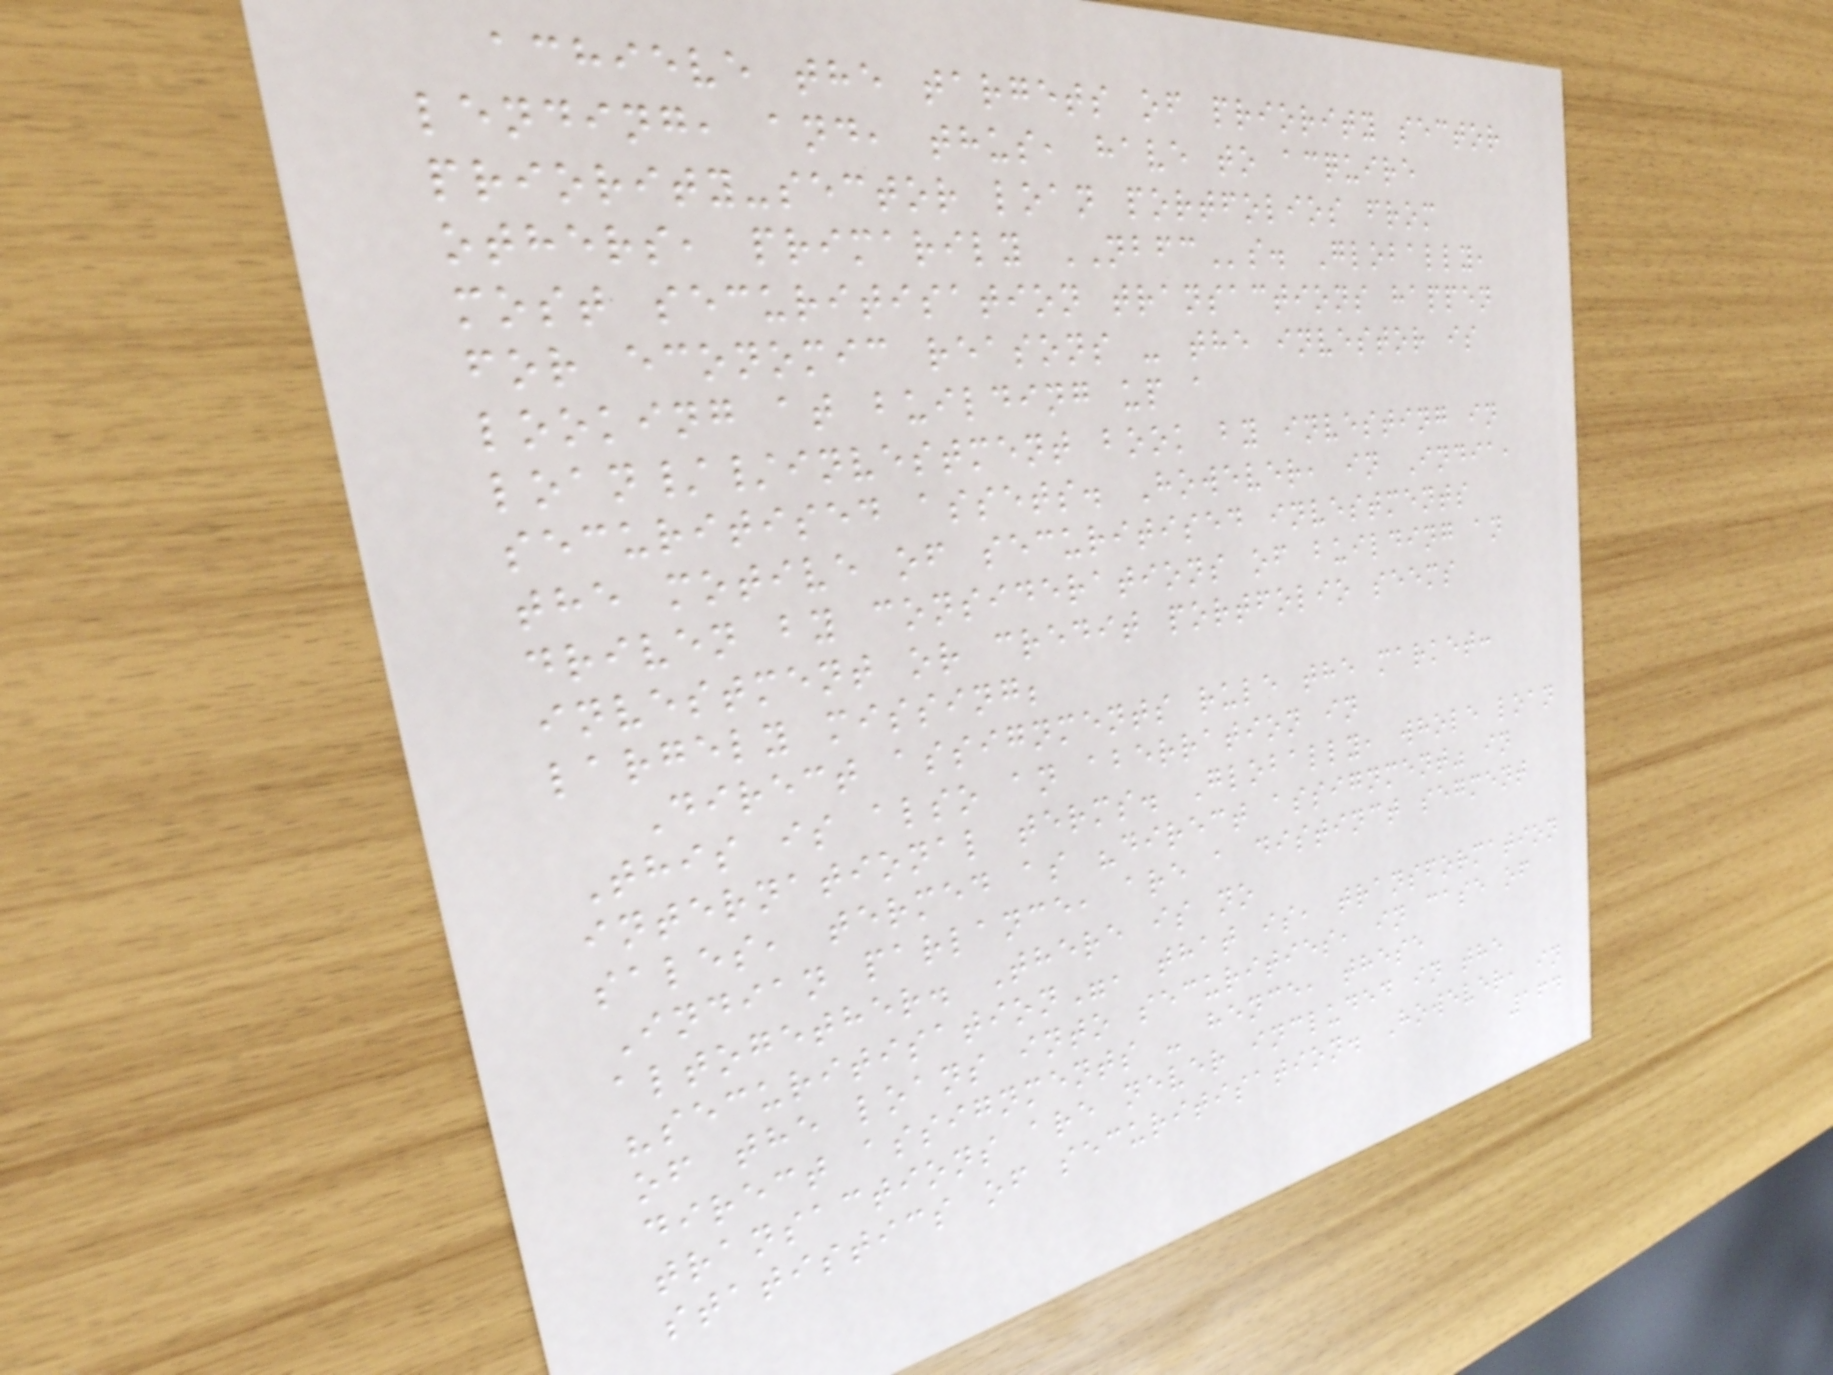achieve the targets of priority sector
lending, and, thus, have to acquire
priority-sector loan portfolios from
others, primarily NBFCs. Globally,
most securitisation transactions happen
for economic reasons - the investor is
looking at building up a
loan//investment book by investing in
securitised assets. However, in India,
the motive of securitised investments
driven by considerations of building an
investment or credit portfolio seems
largely missing;
Direct assignments rule the market:
This is also an aberration in
international terms. Globally, whole loan
sales, termed as "direct assignment" in
Indian parlance, are a distinct segment
altogether. There is no
"securitisation", that is, transformation
of the loans into securities, in case of
direct assignments - hence, these
transactions are never included in the
statistics of securitisation. However, in
164
